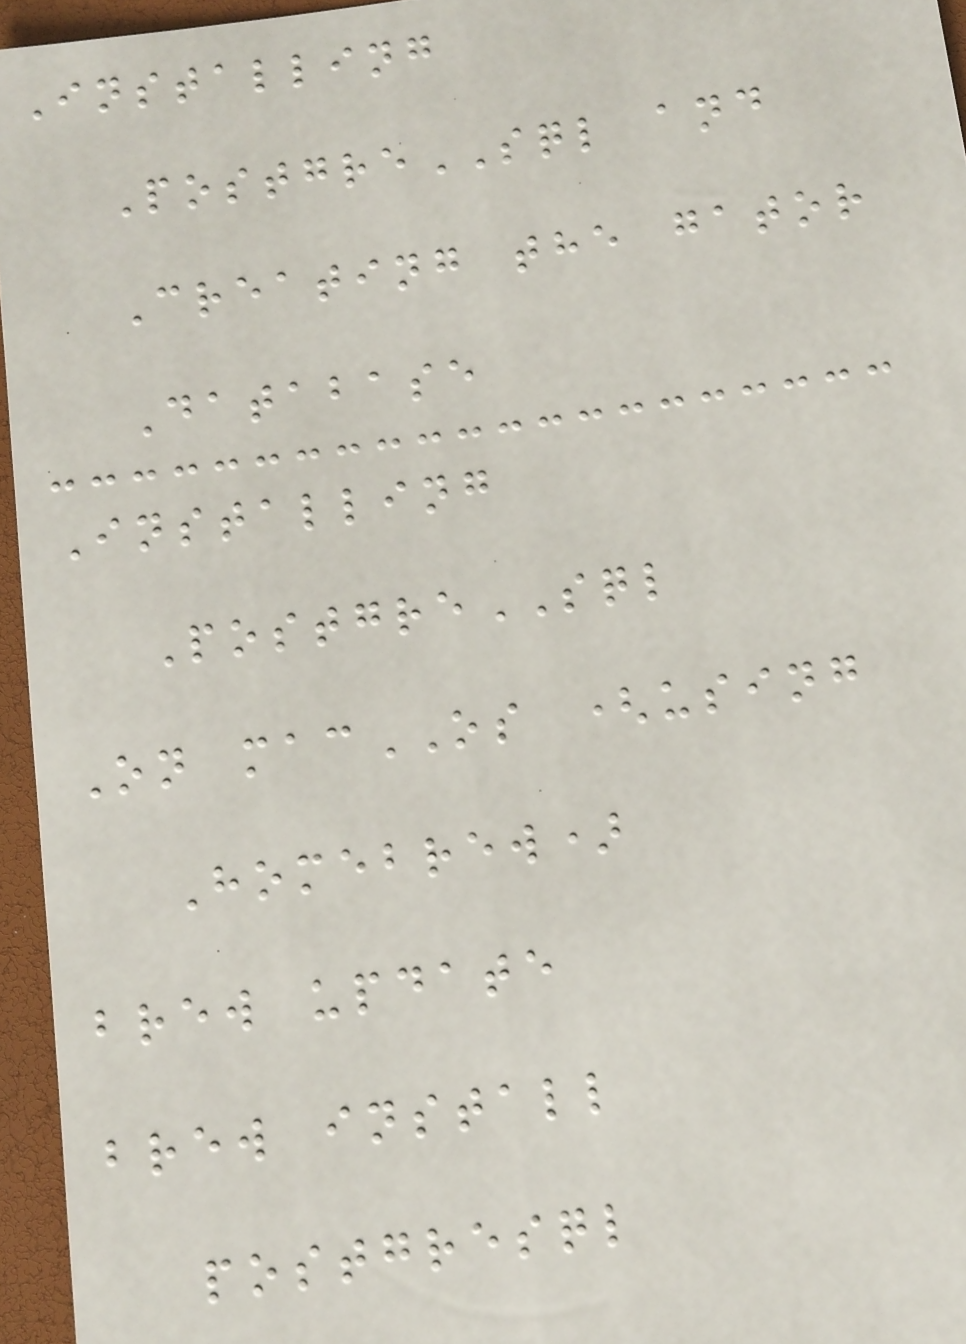Installing
PostgreSQL and
Creating the gator
Database
Installing
PostgreSQL
On macOS (using
Homebrew)
brew update
brew install
postgresql
